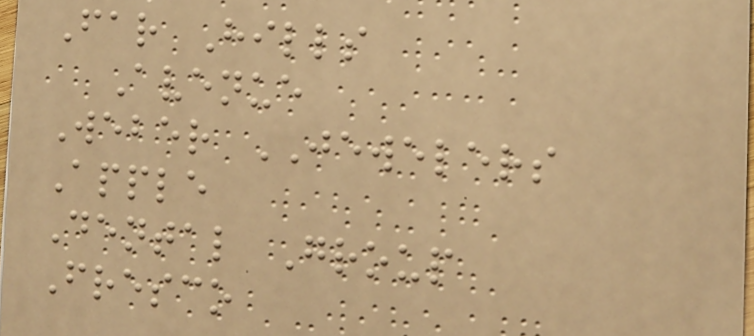Far Hills
Avenue
Weber JEWELERS
Apple
Dental Group
Fresco
